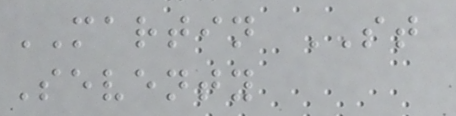MARTIN ST
Seventy
